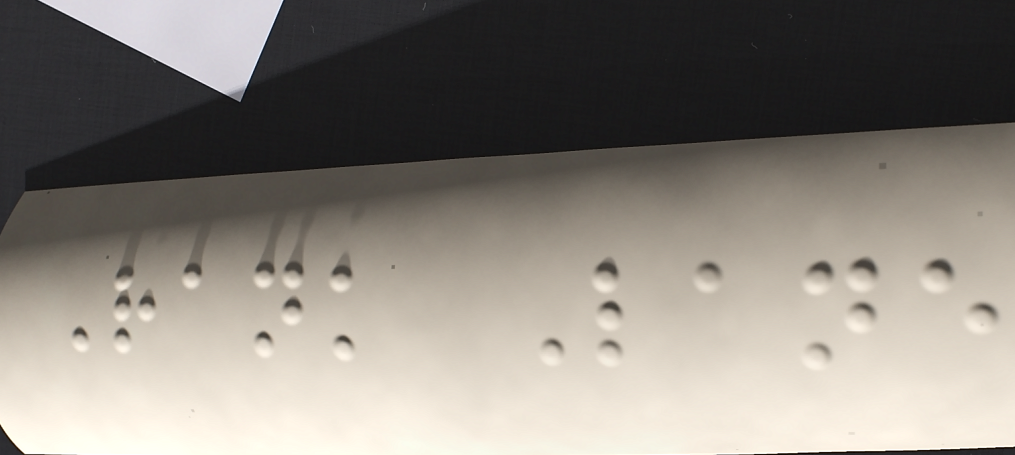Rank Lane
